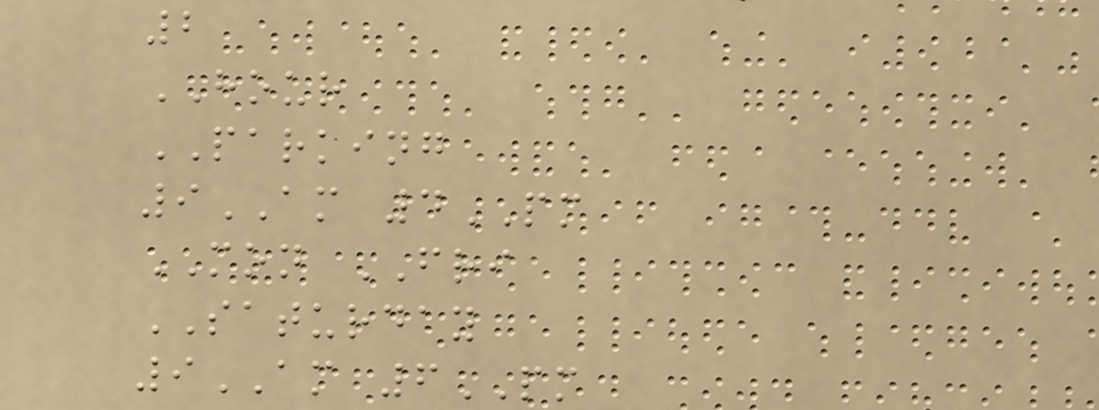2
HOUR
PARKING
9AM 4PM
MON FRI
SATURDAY
9AM 6PM
